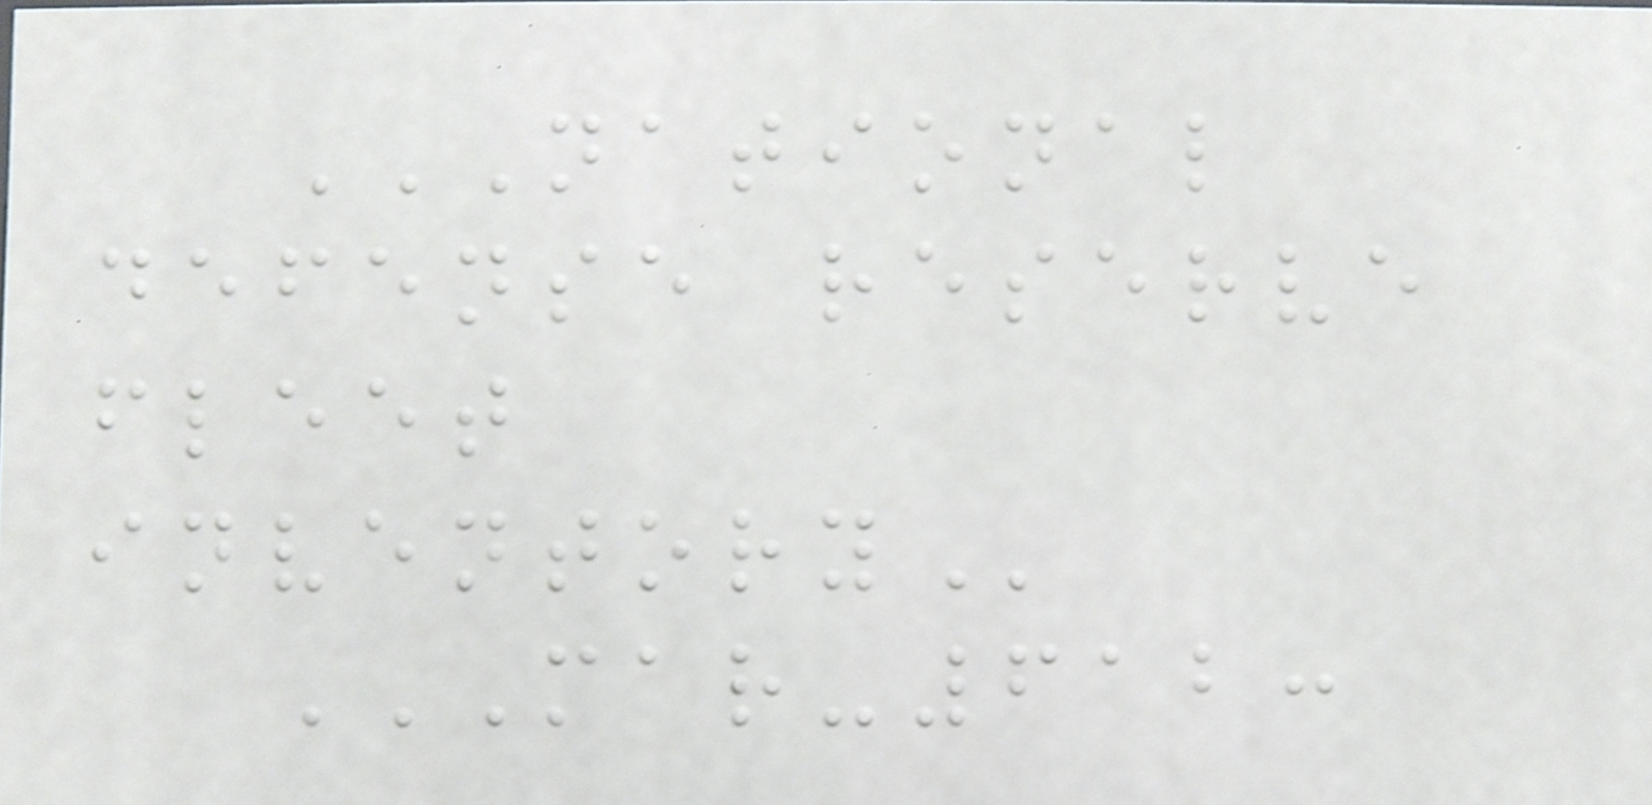NATIONAL
DEFENSE RESERVE
FLEET
INVENTORY
MAR-612:
